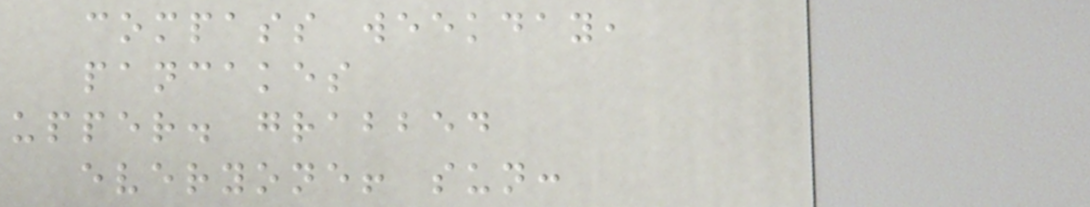compass weekday,
pancakes
upper. grabbed
everyone! sun:
